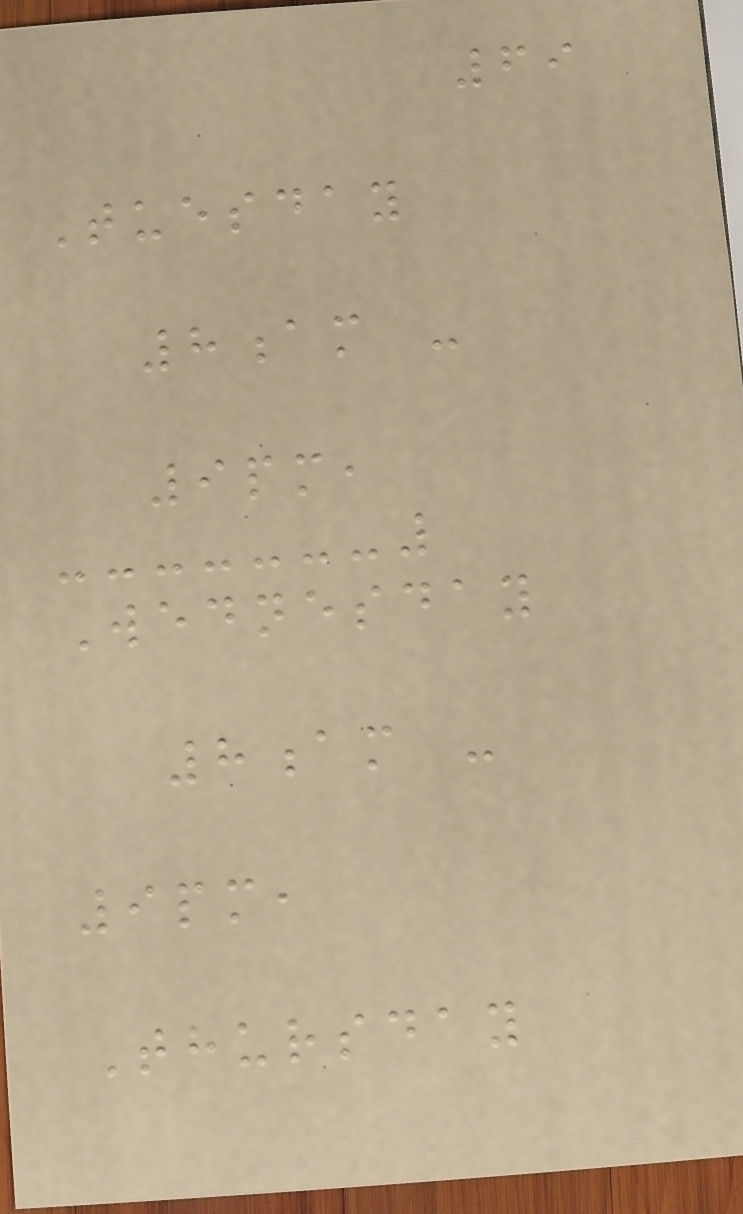69
Tuesday
8am -
9pm,
Wednesday
8am -
9pm,
Thursday
